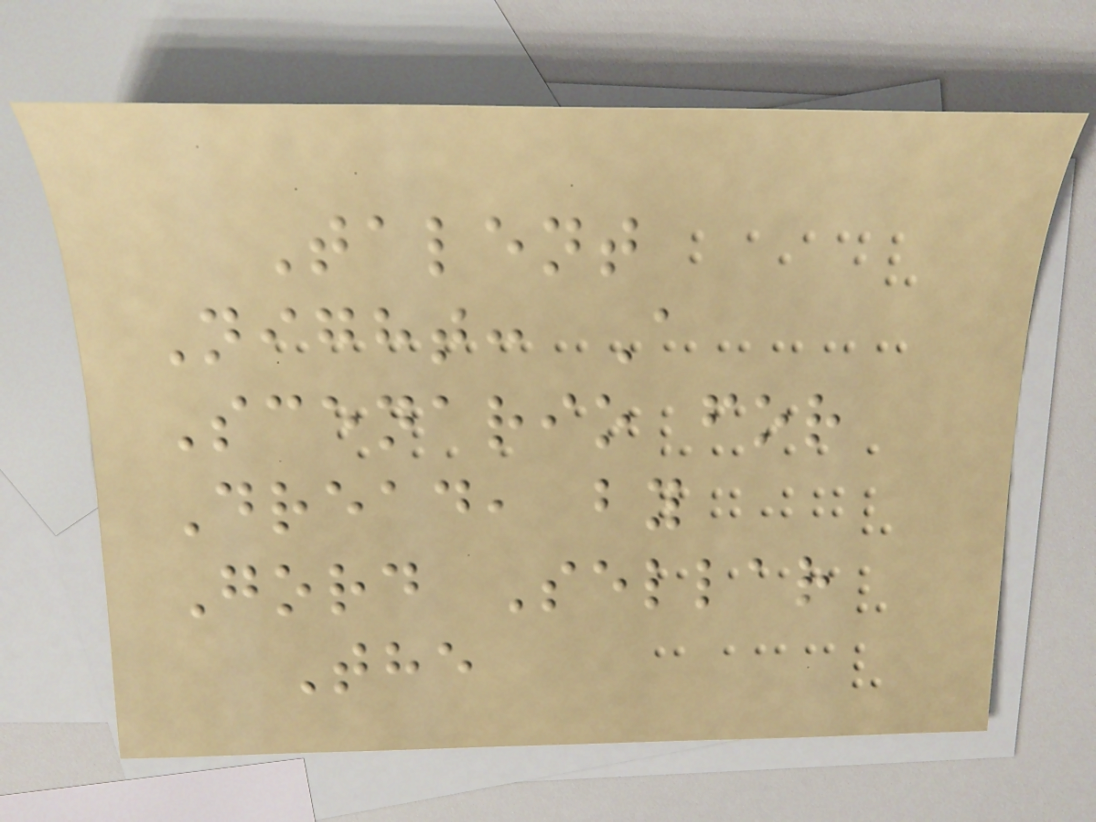Talent
Night: A
Scenario for
Dread, by
Gord Sellar
The
